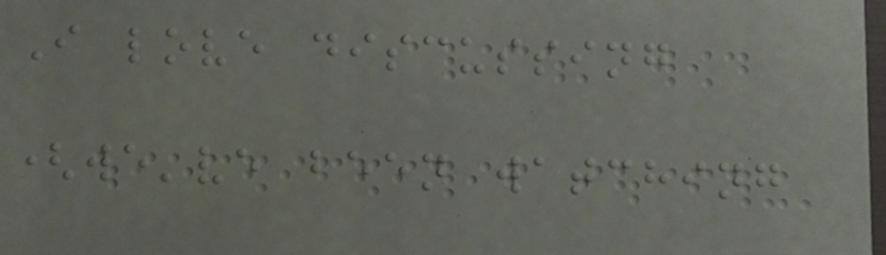I love discussing
(we've been watching
